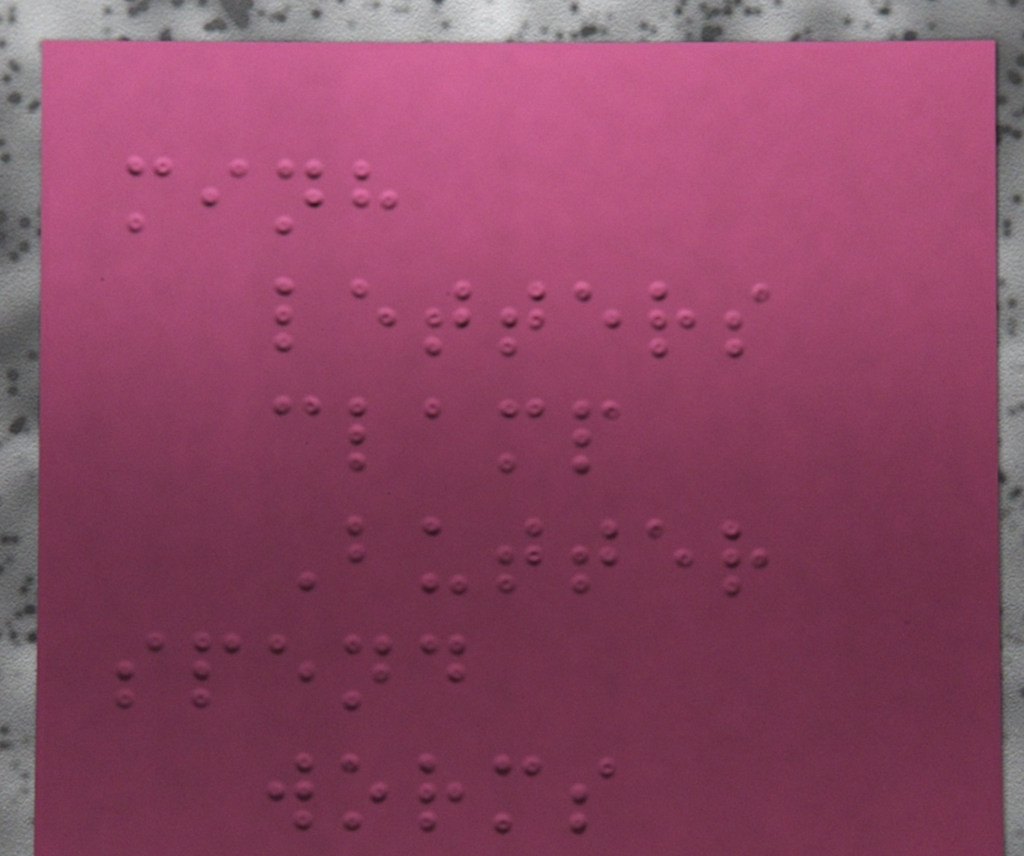minh
letters
clamp
Butter
spend
worms
